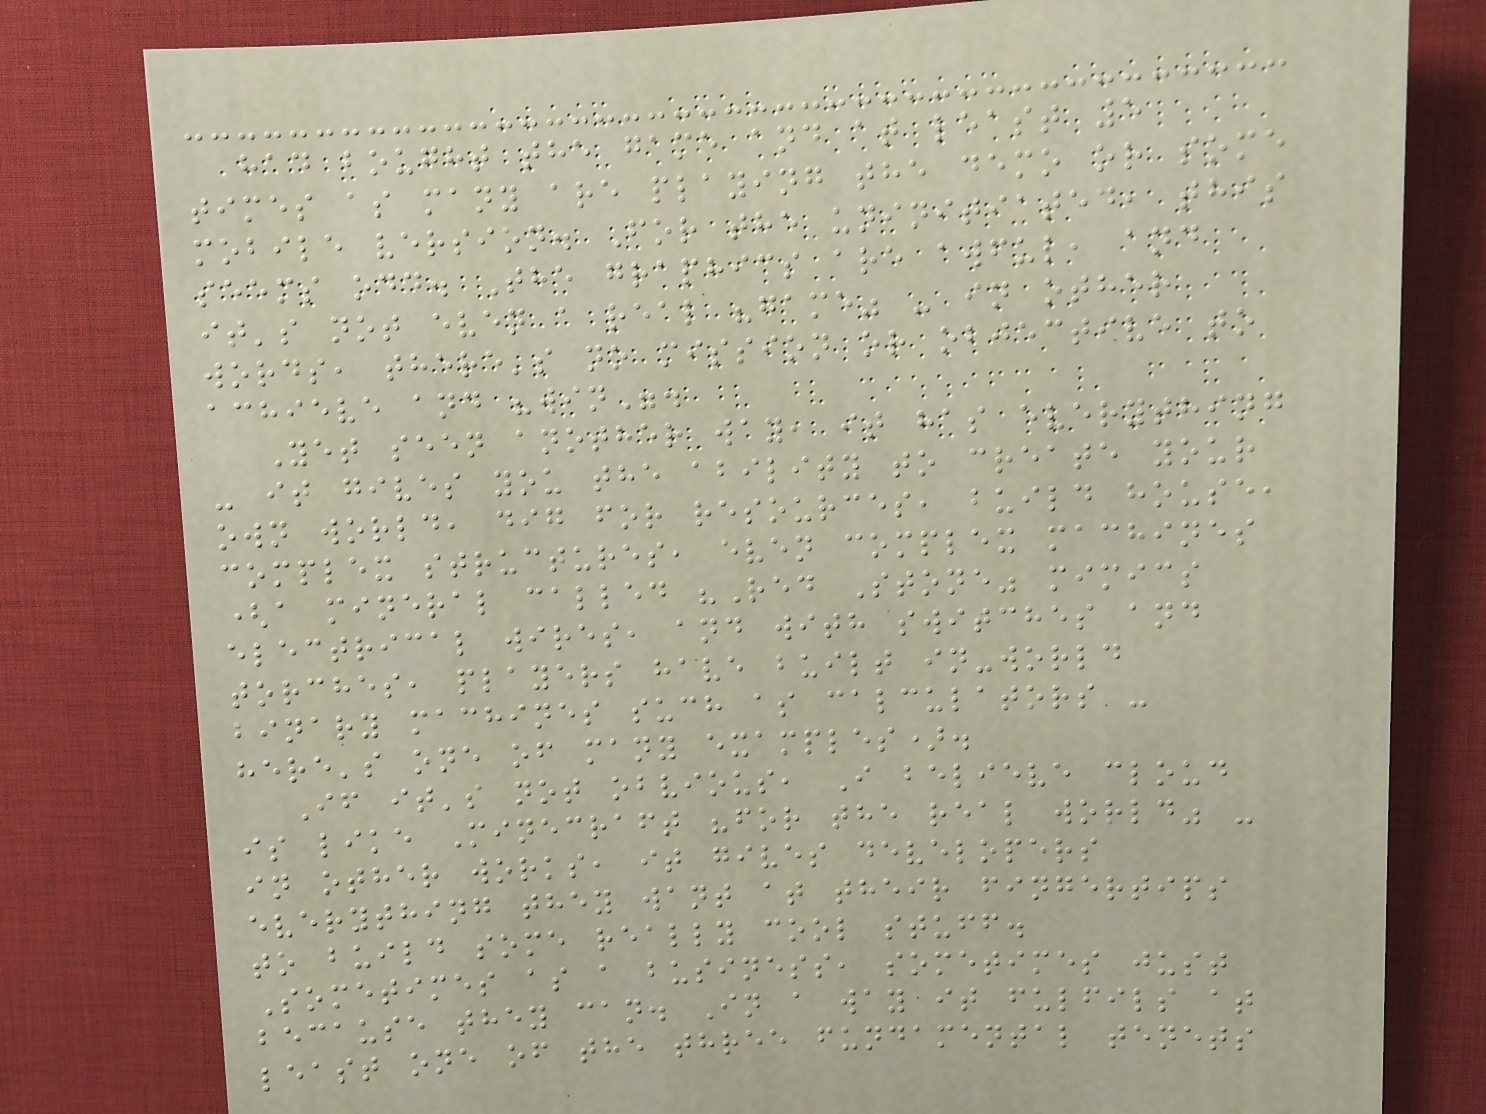had bought the game and at least 5
times as many are playing the demo or some
mobile version. For the uninitiated, this
seems odd. The graphics are awful, and
it's not even a real "game" - in other
words, there's no mission or objective to
achieve and "win".
Yet seen another way, it has everything
- it gives you the ability to create your
own world, dig for resources, build house,
complex structures, even complex machines
(a mineral called "Red Stone" mimics
electrical wires, and with switches and
torches, players have built in-world
binary machines such as calculators -
here's one of many examples).
If it's not obvious, I believe cloud
is like Minecraft "for the real world" -
in other works, it gives developers
everything they want at their fingertips
to build some really cool stuff.
Sometimes as a business, sometimes just
because they can. In a way it fulfils at
least one of the three fundamental tenets
